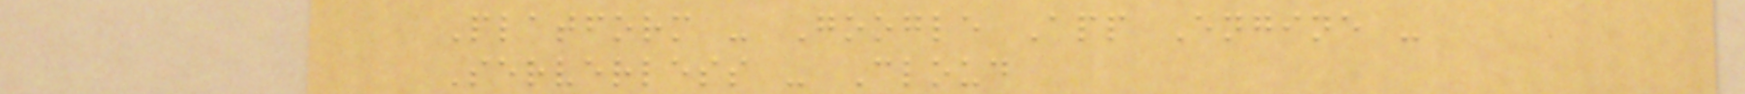Platform - Google App Engine -
Serverless - Cloud
